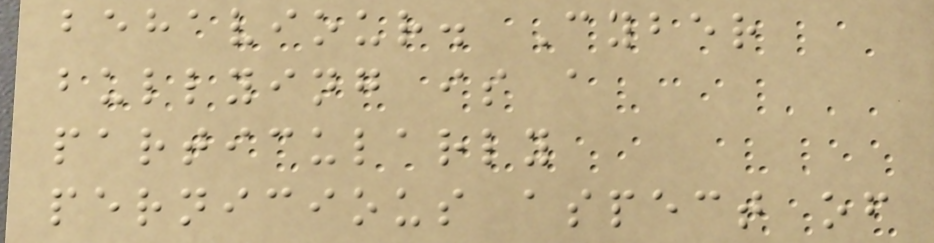behaviour. Cyber
bullying is a
particularly
pernicious aspect of
